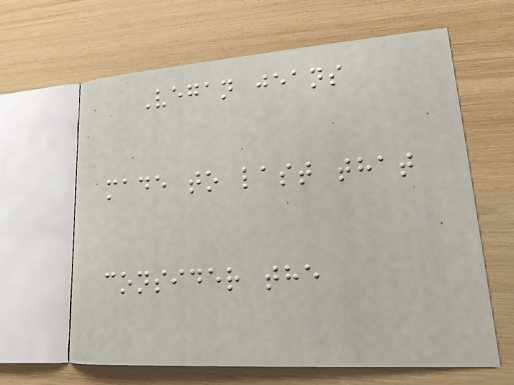Vegan jeans
made to last that
consider the
